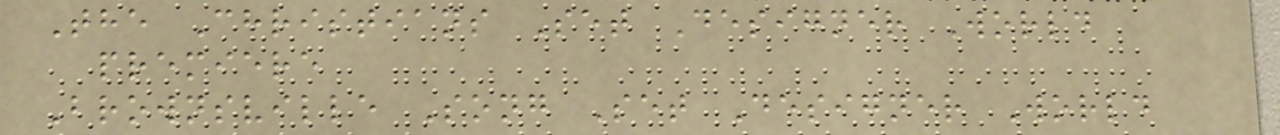The Christians Set Designer World
premiere
Brownsville Song Set Designer World
